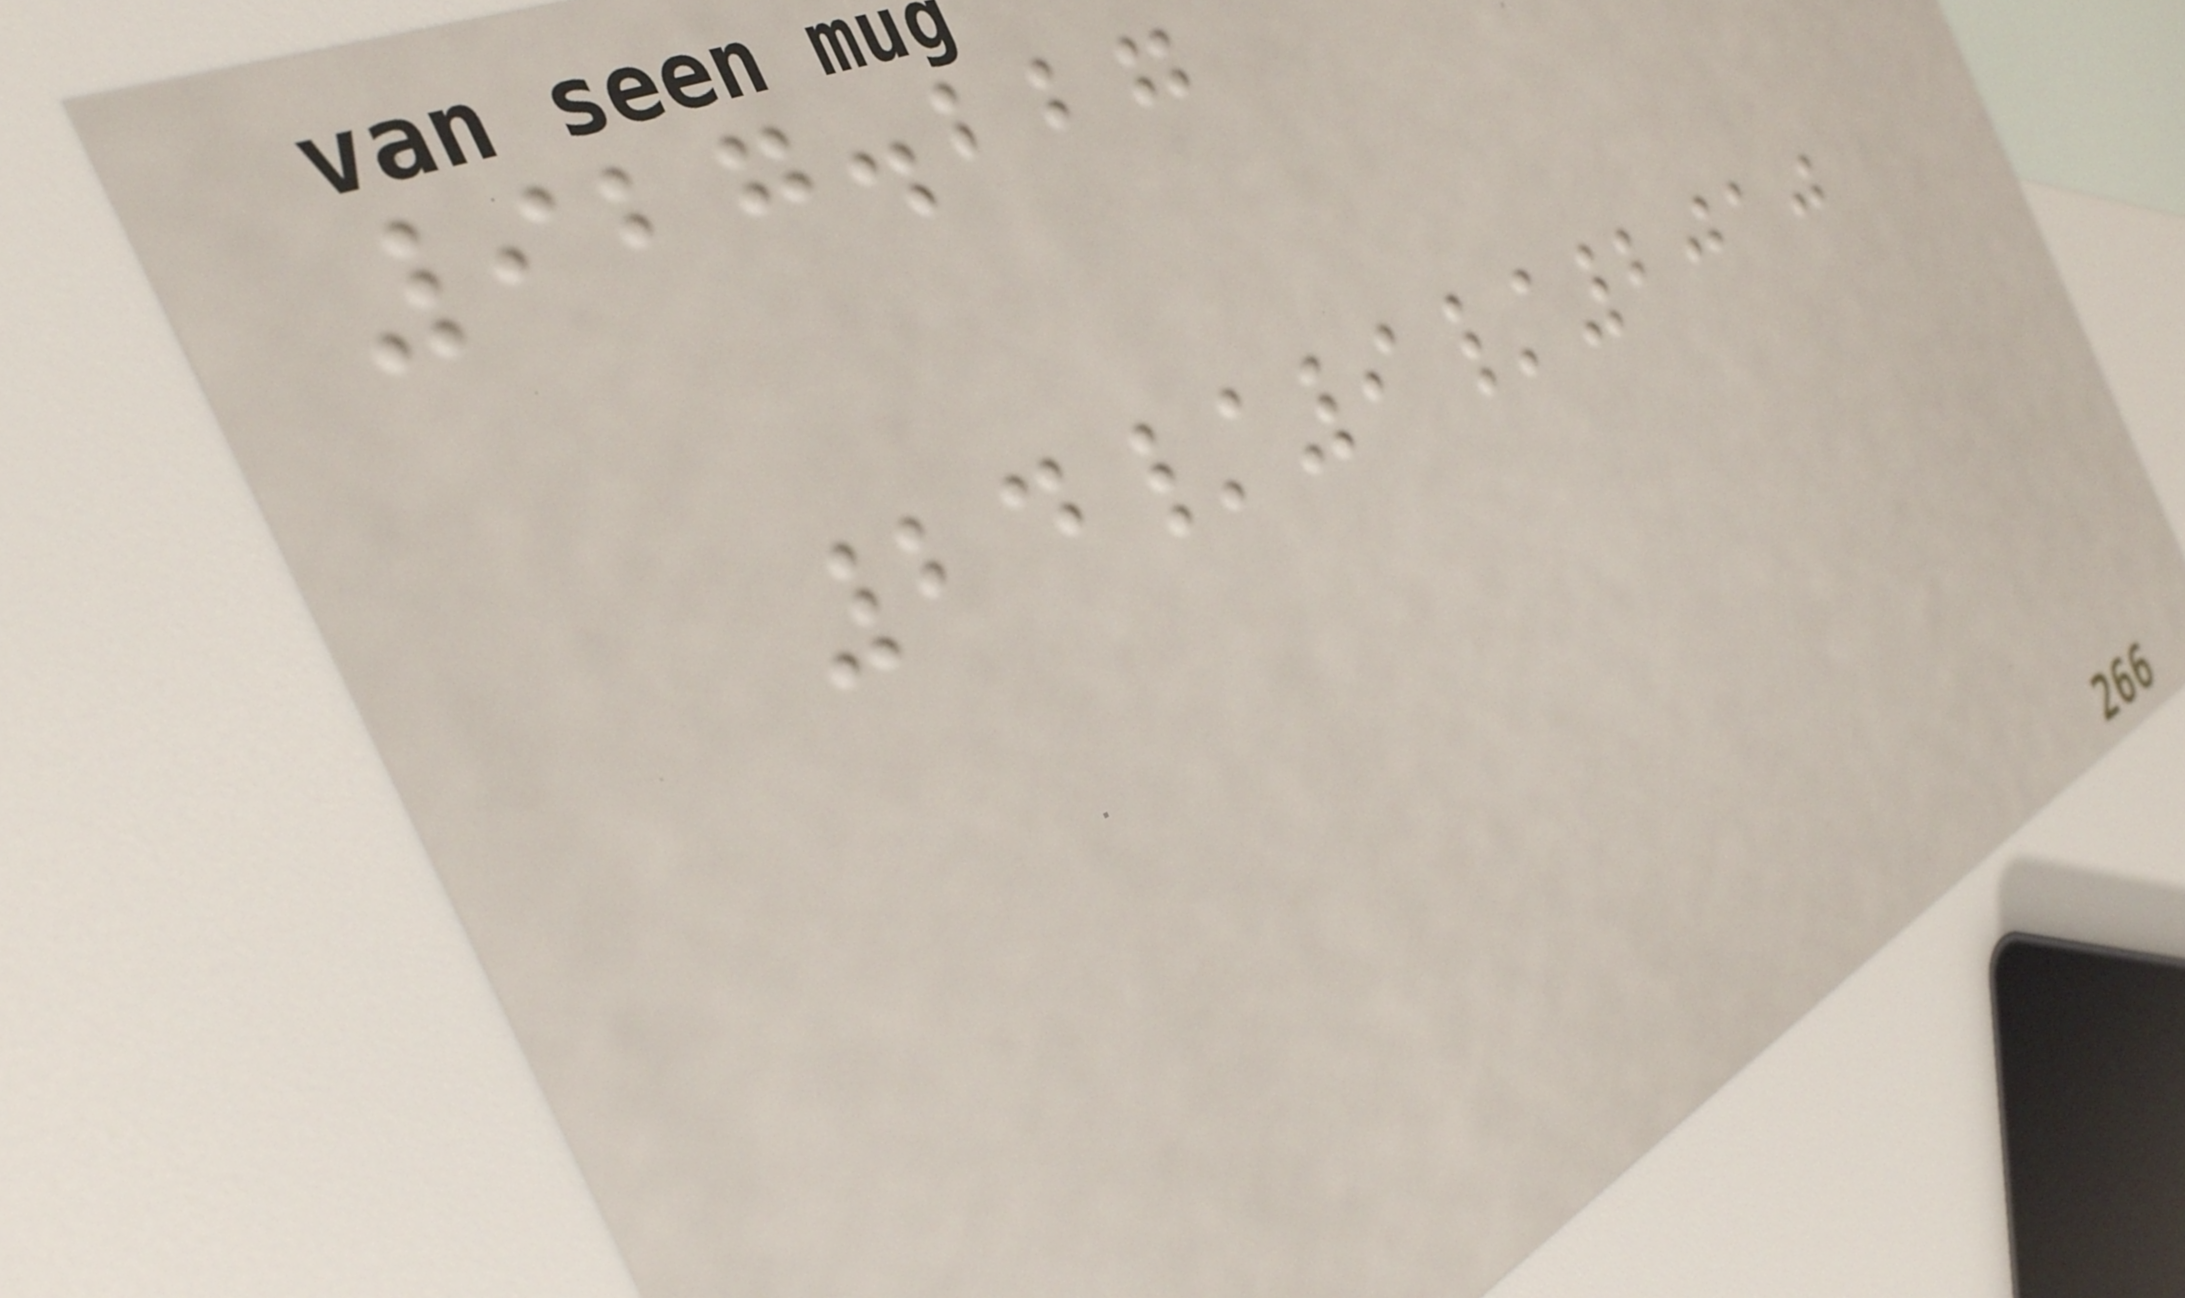927.227
24/9/2010
